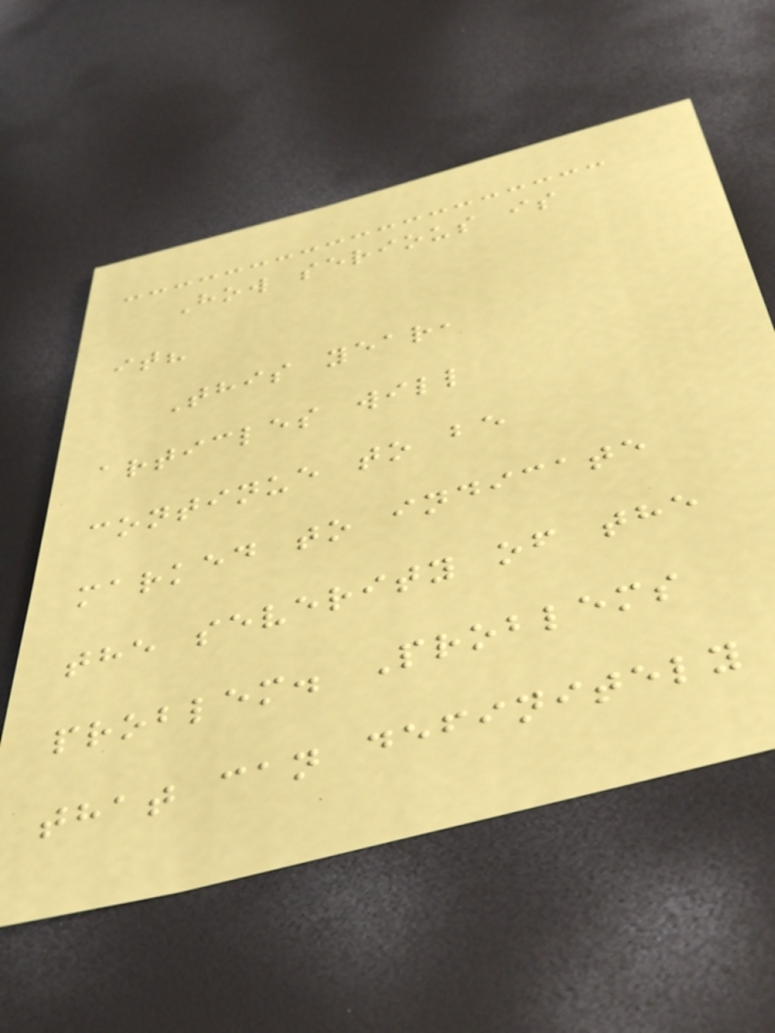How serious is
it?
This year,
articles will
continue to be
marked to indicate
the severity of the
problem. Problems
that can definitely
